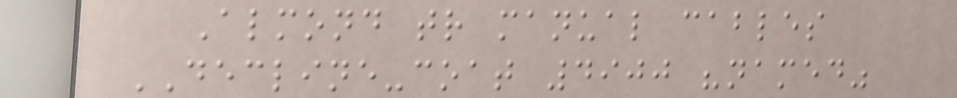Almond tr manual cables
DECLINE-coat 4900 "named"
